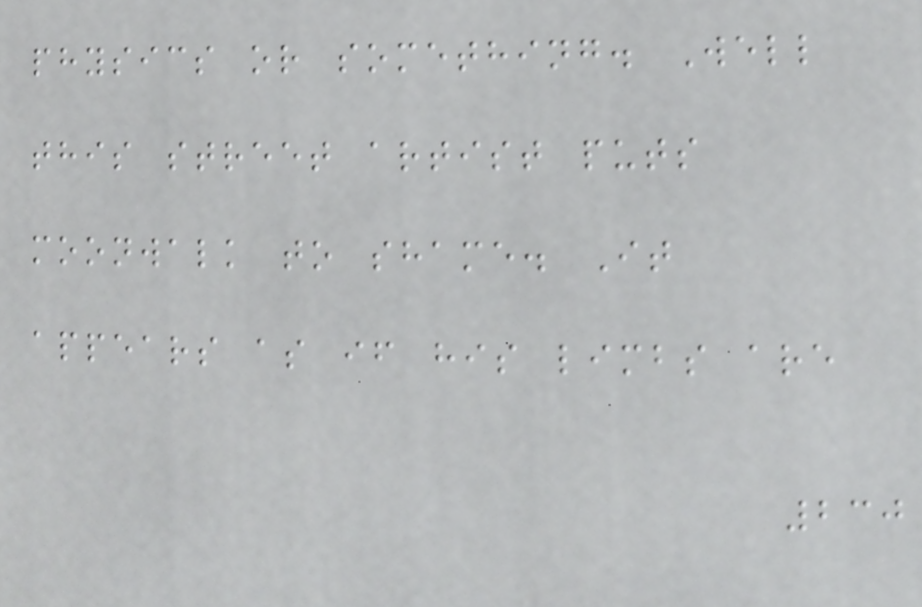physics or something. Well
this street artist puts
moonwalk to shame. It
appears as if his limbs are
230
